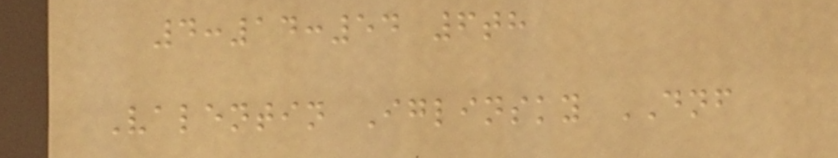4:14:54 6th
Valentin Iglinsky DNF
